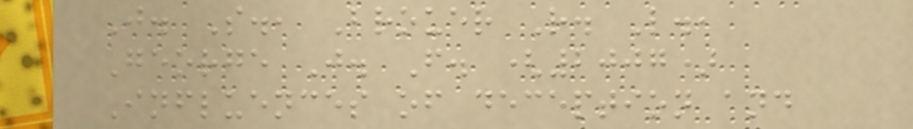J. S., Brouer R. L.,
George J. F. (2007)
Influences of deception and
